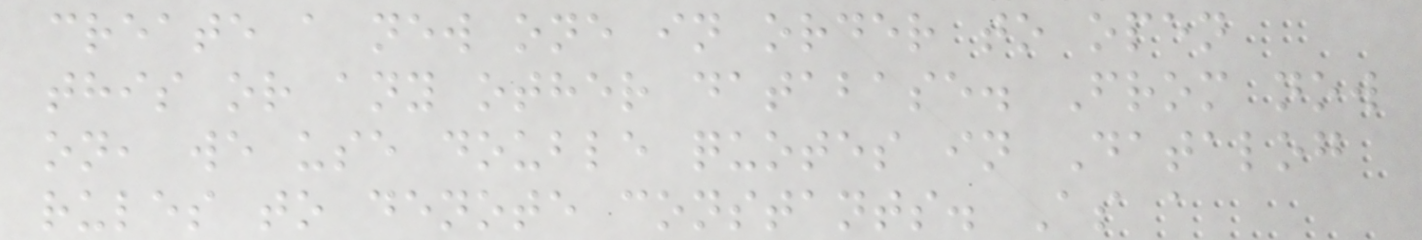create a new one in order to open
this or any other database. From now
on, we use double quotes in Datalog
rules to denote constants. As a
